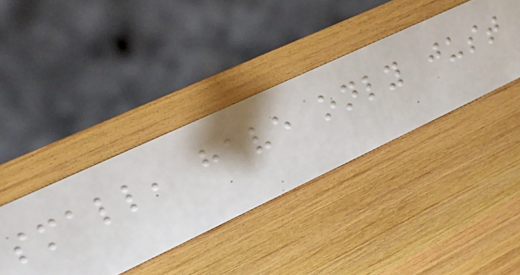small, have only just
